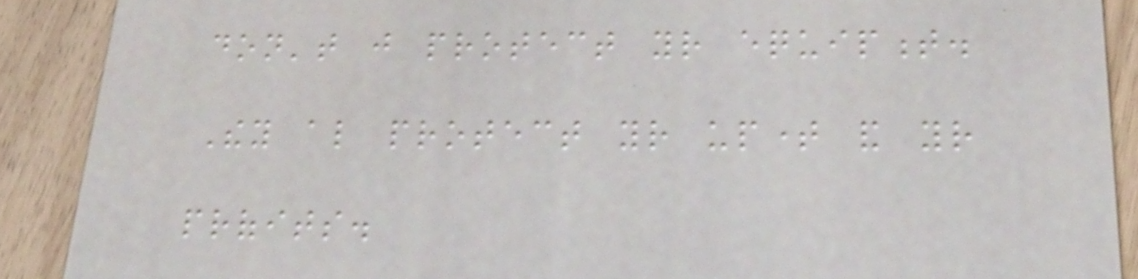don't just protect your equipment.
They also protect your uptime and your
profits.
